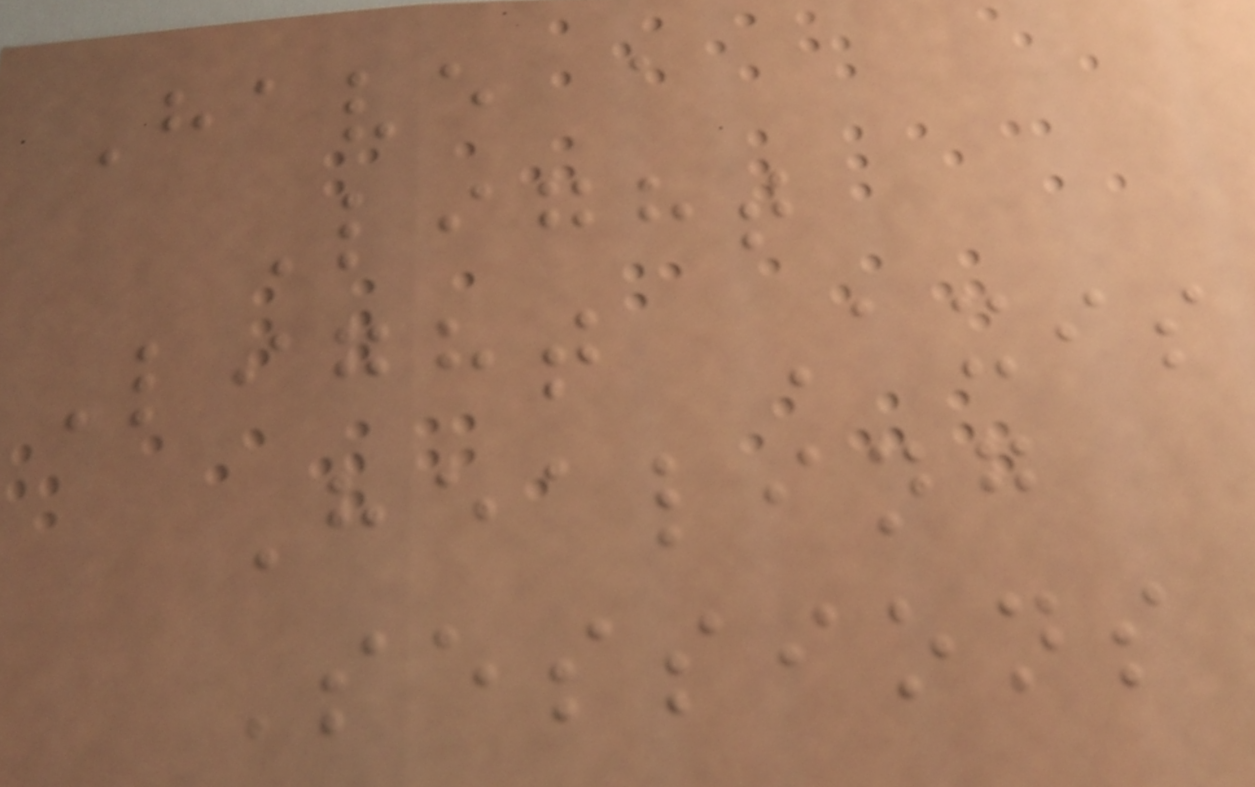Have a
Light
Light Axis
Healing
Sessions
